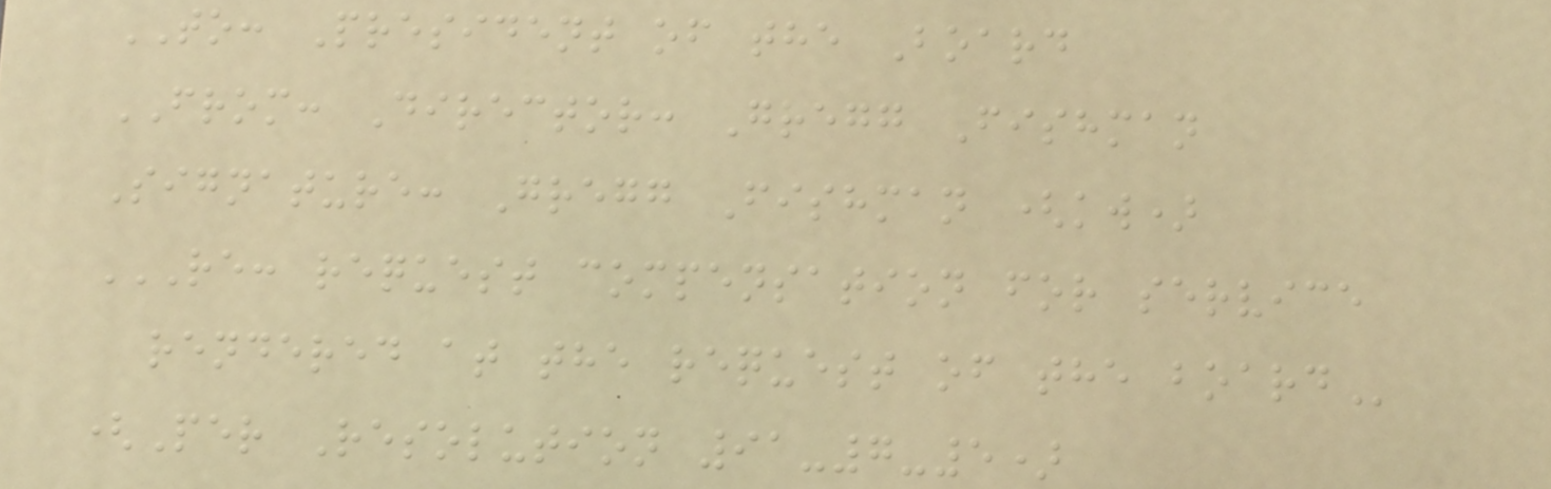TO: President of the Board
FROM: Director: Gregg Fishman
Signature: Gregg Fishman (kw)
RE: REQUEST COMPENSATION FOR SERVICE
RENDERED AT THE REQUEST OF THE BOARD
(Per Resolution 91-7-5)
